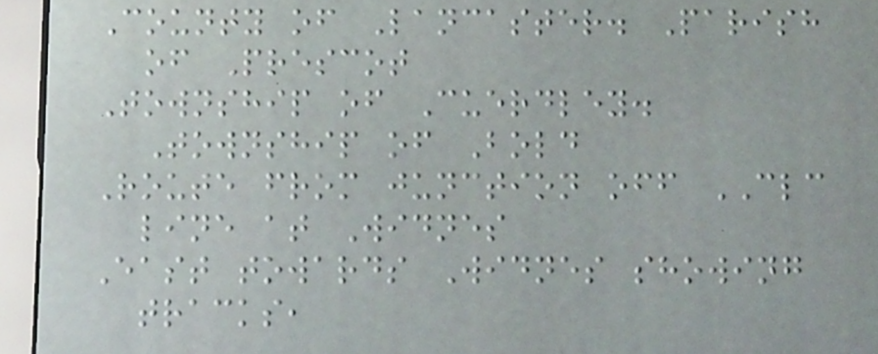County of Lancaster. Parish
of Prescot
Township of Cuerdley.
Township of Bold
Route from junction off CLC
line at Widnes
East towards Widnes showing
tracks,
